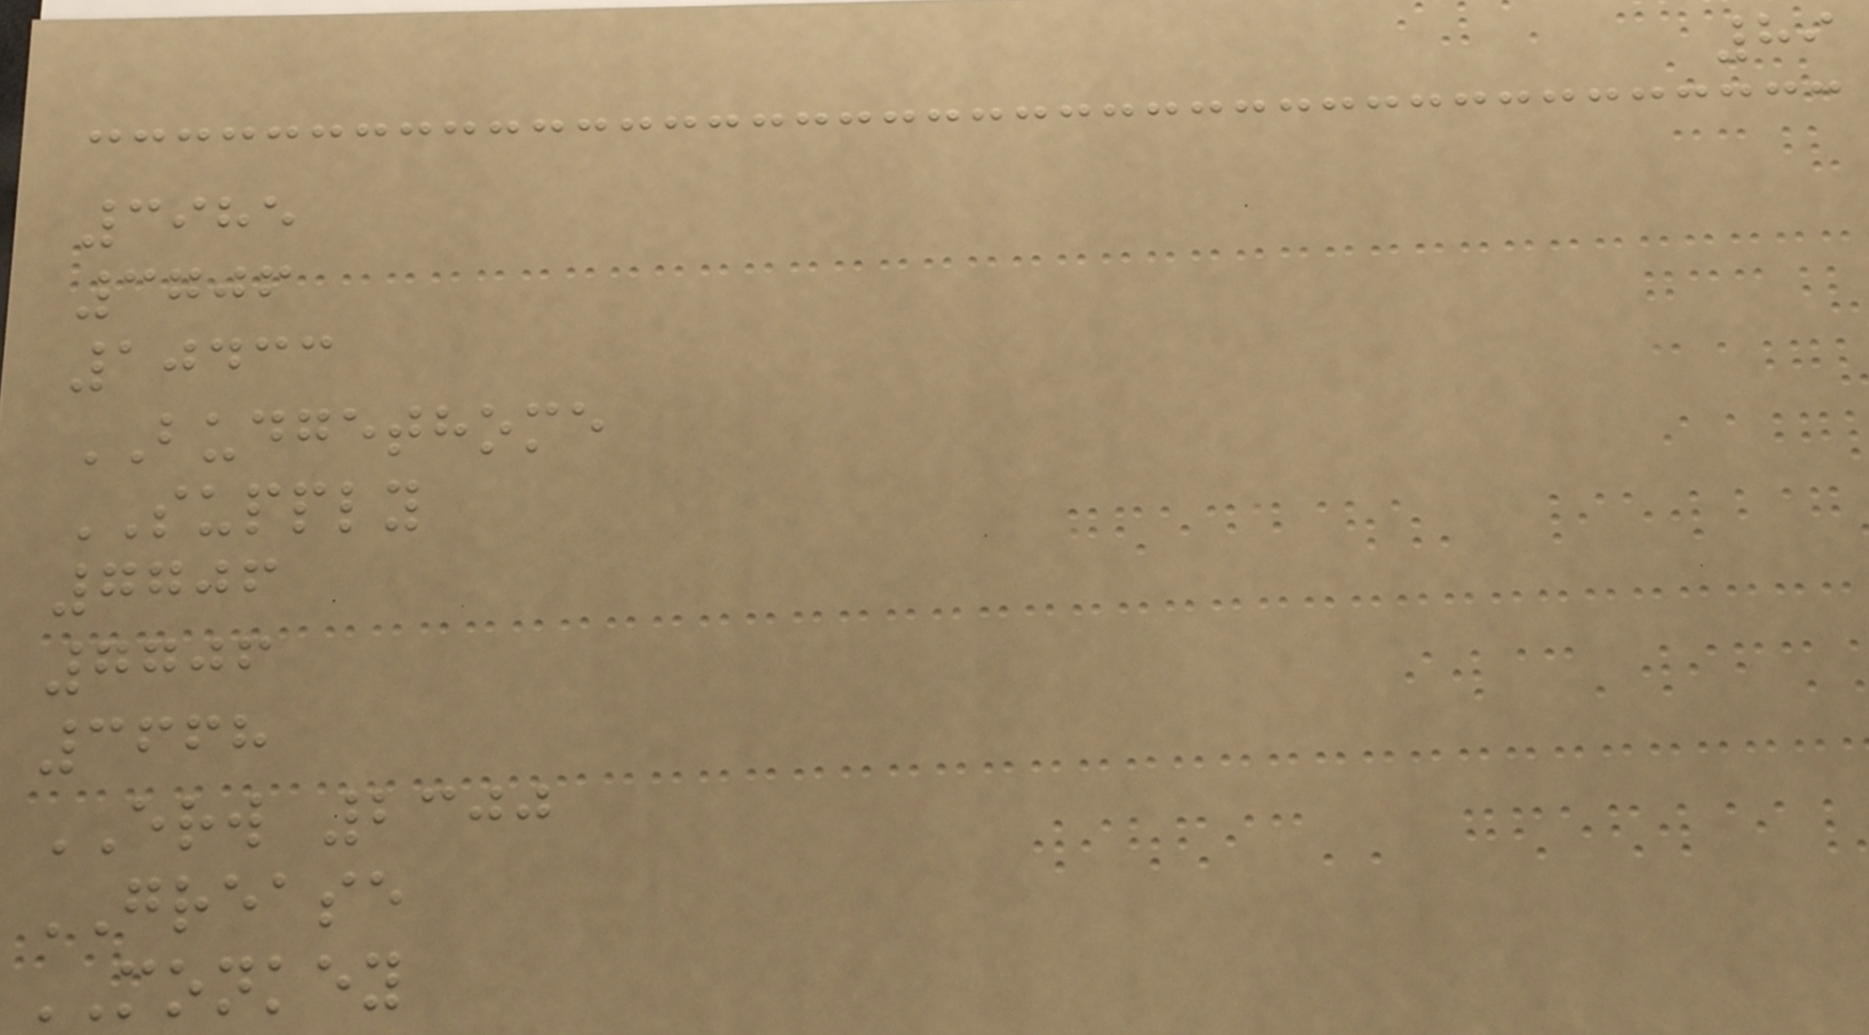89
3985
3706
10433
BUDGETHOME
SUPPLY
7706
7706
3668
ERW 2300
GREASE
MONKEY
